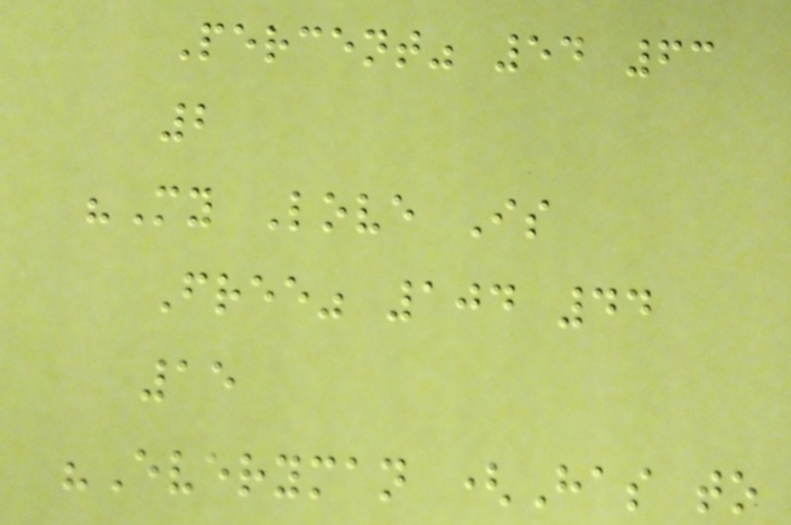Percent" 54 63
2
"My Love Is
Free" 104 44
15
"Everyman (Has to
